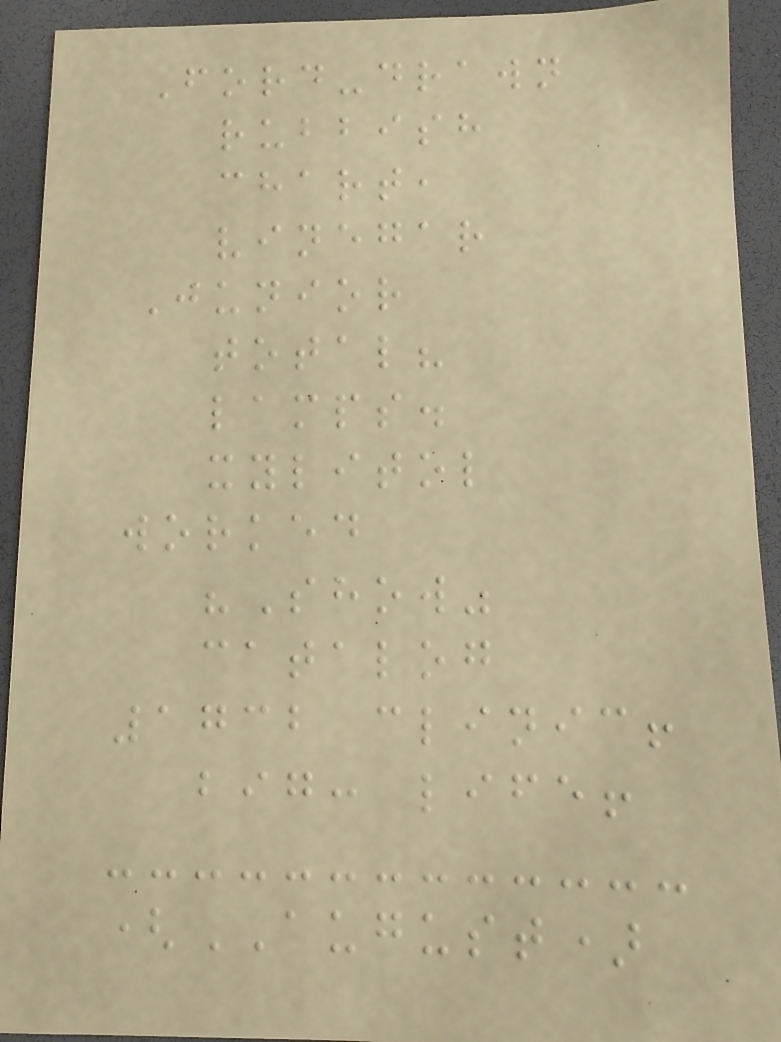Ford-drawn
rubbish
chart,
vinegar
Junior
total?
lamps.
xylitol
worked
"Show"
catalog
1732 clinic!
big: life!
(AUGUST)
